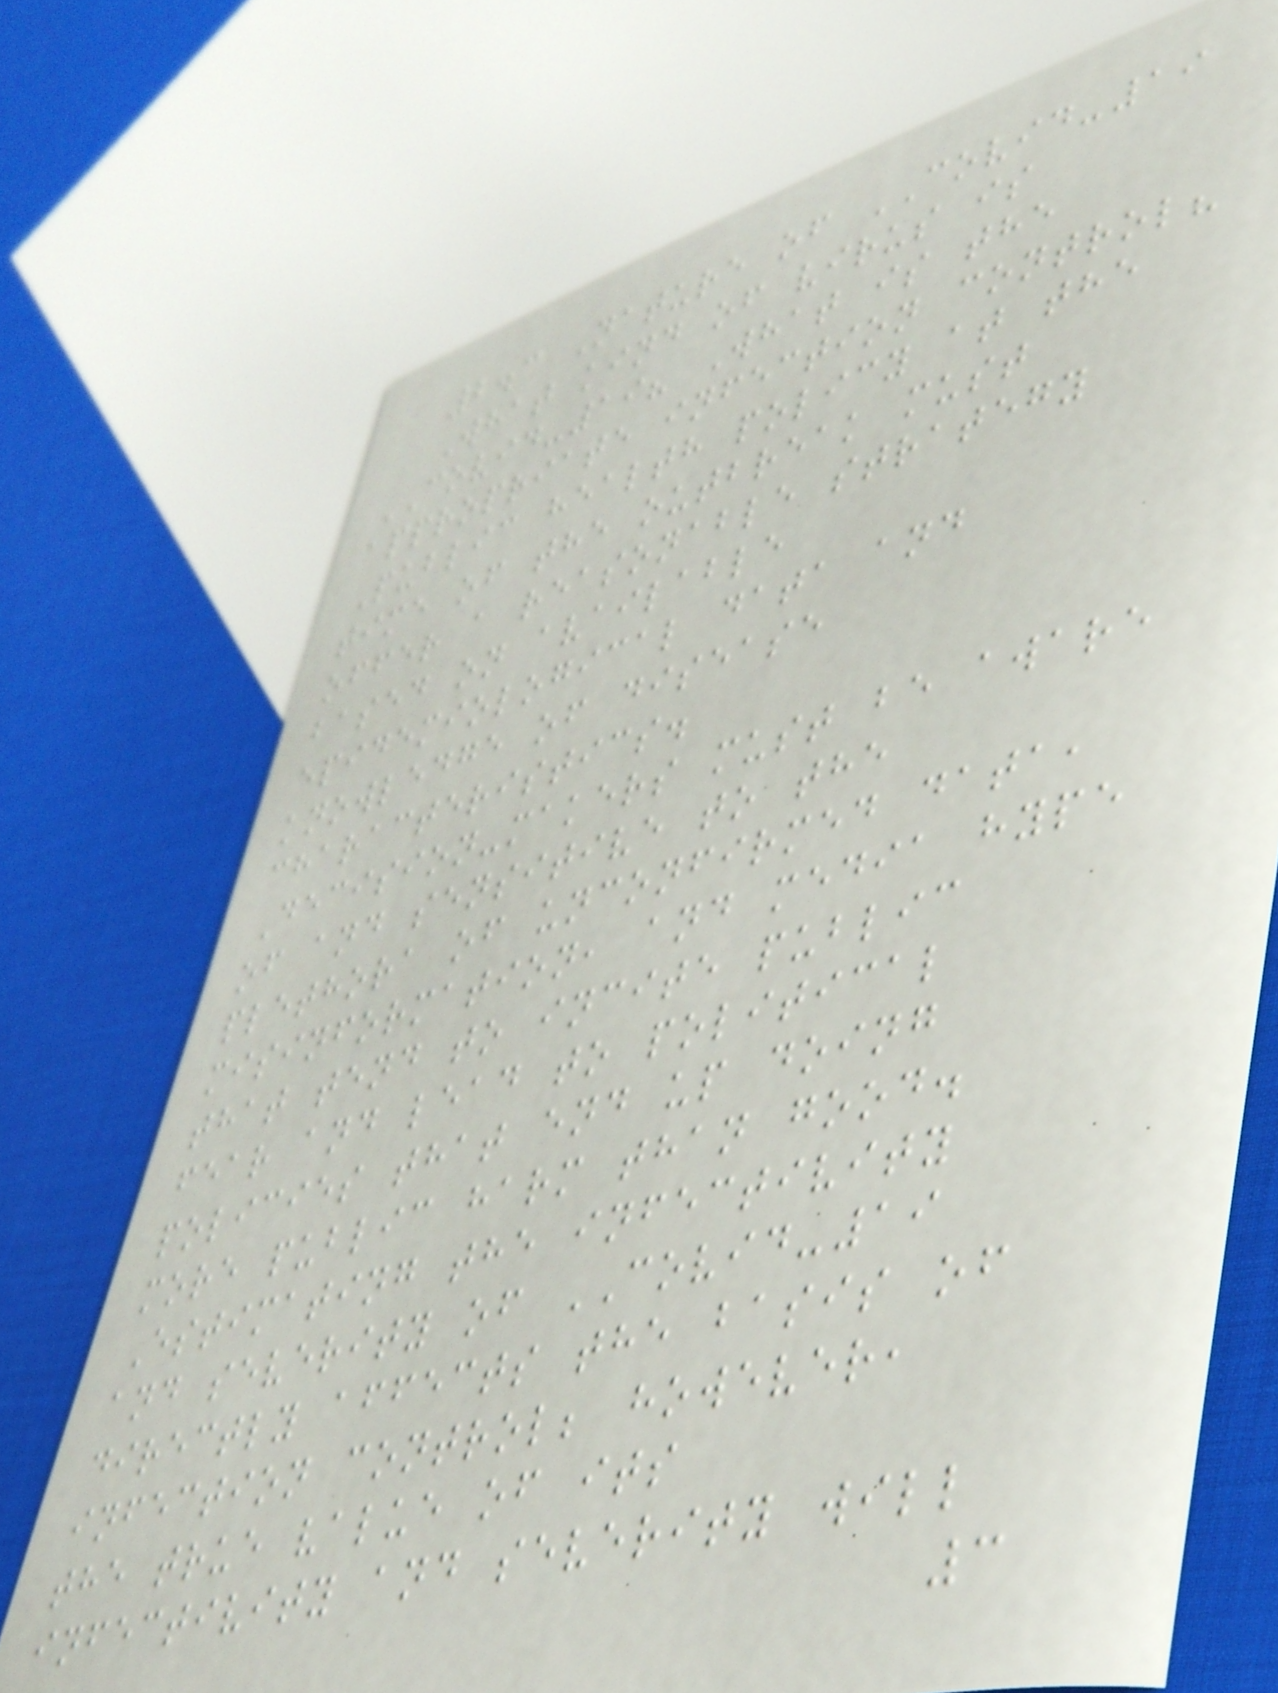2.3 Nature of COVID-19
What kind of virus is
COVID-19? What is the
appropriate infection control?
Public health policy at the
time of the outbreak must
offer a reasonable strategy
based on available
epidemiological data and
knowledge of disease
characteristics.
Decision-makers must be aware
of and sensitive to the
plethora of unconfirmed data,
misinformation, and media hype
that tend to incite public
fear and lead to political
policies that end up doing
more public harm than good.
Estimating the infectivity
and severity of COVID-19
directly affects the basis of
infection control; however,
the true value of its
infectivity and severity will
3
